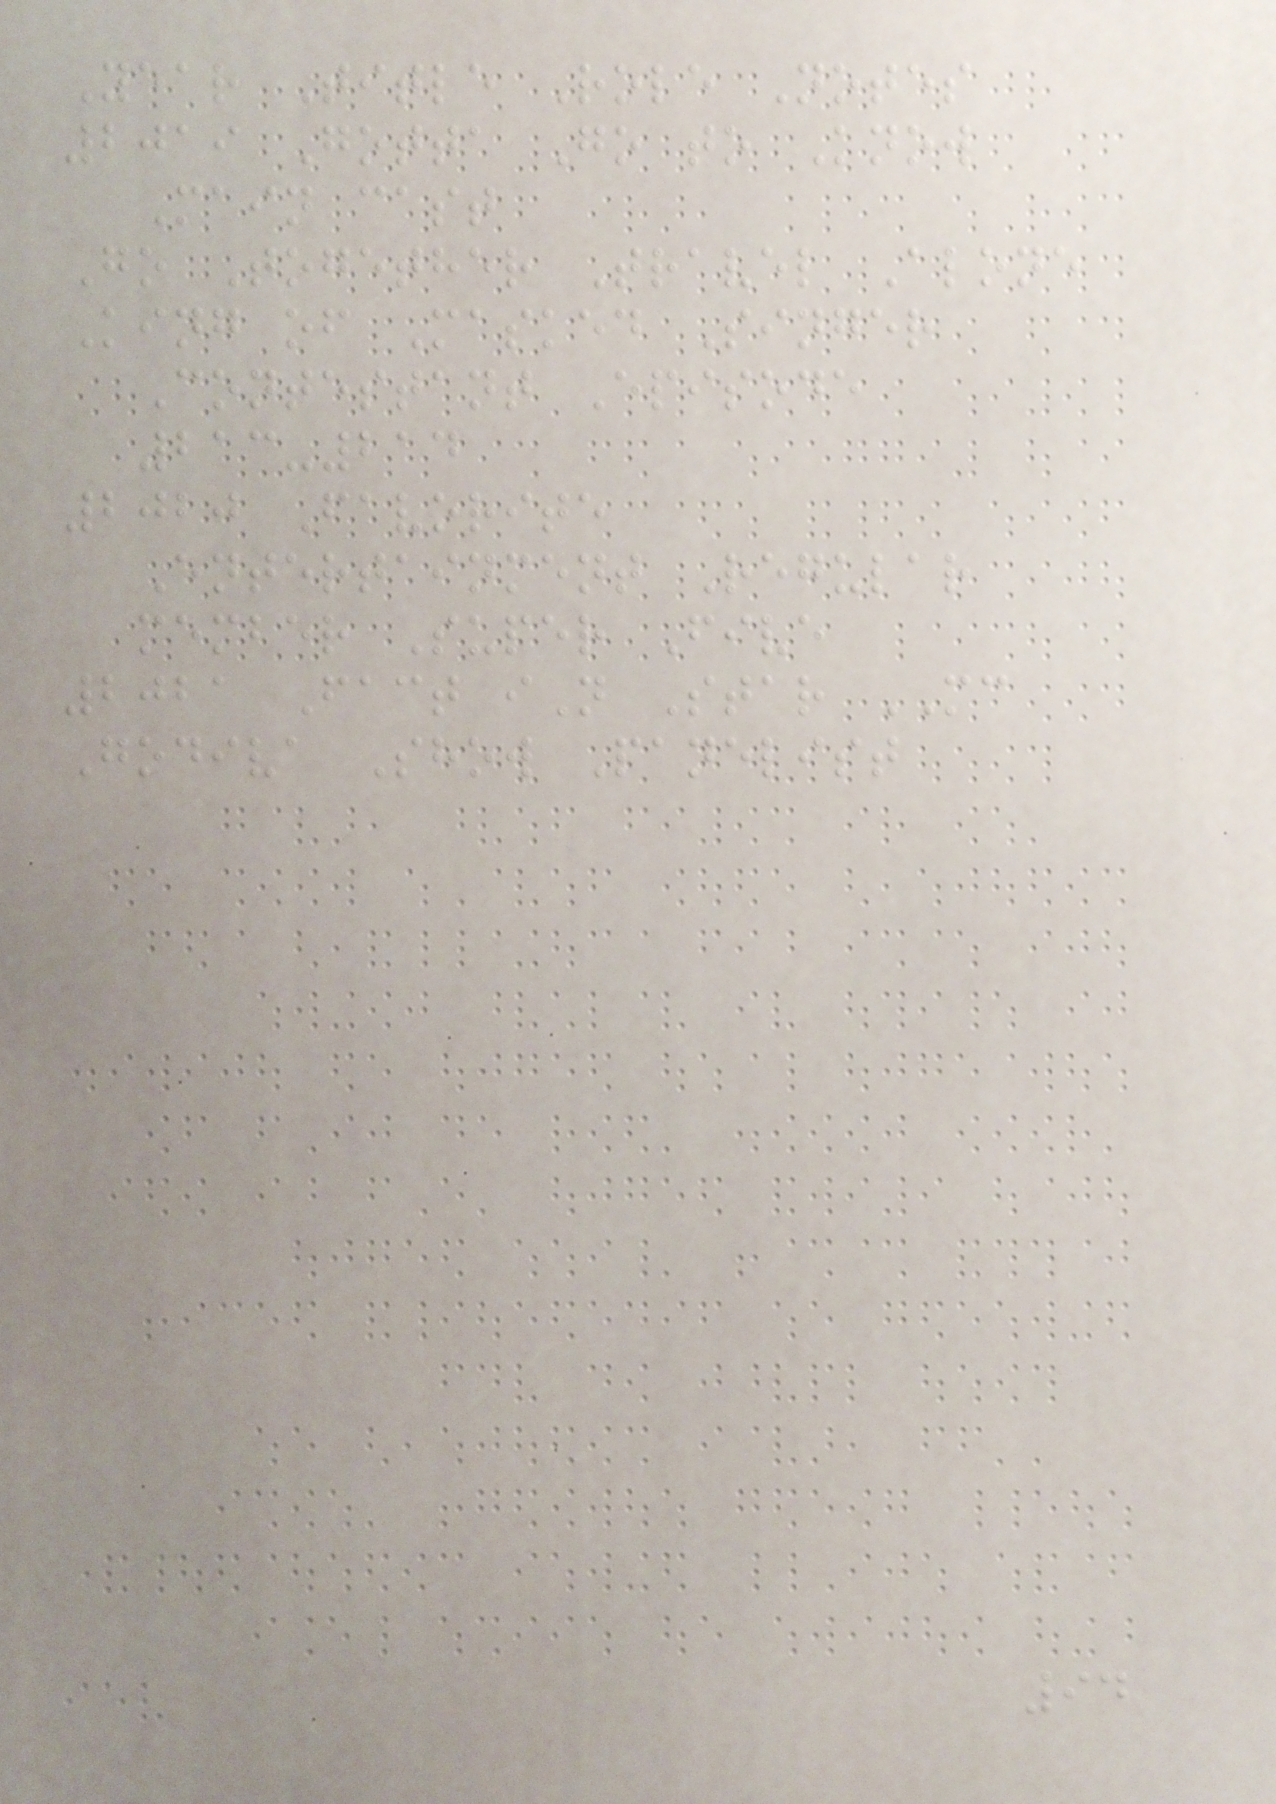Year Title Role Notes
2019 Gotta Go to Know
Main cast
Go Together Travel Alone
King of Masked Singer
Contestant Episode
213-214
2020 Favorite
Entertainment Regular
member Super Five
2021 Fact iN Star MC
Godiva Show Panelist
94
